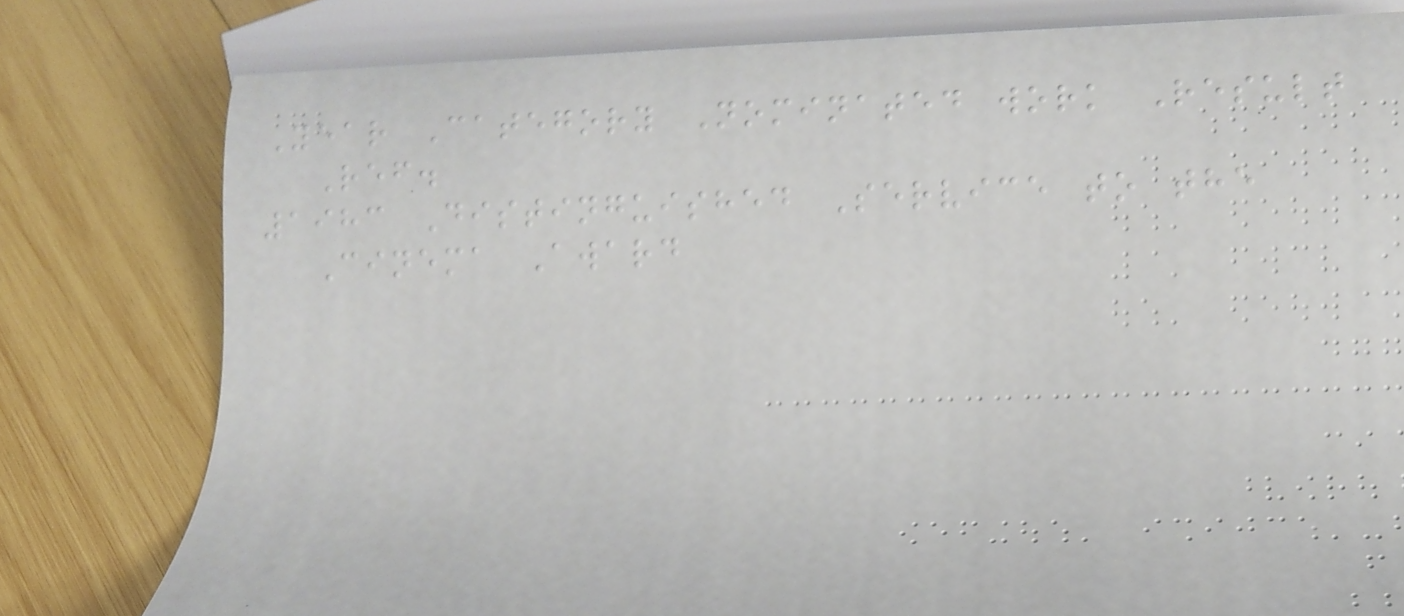Year Category Nominated work Result
Ref.
1983 Distinguished Service to the
Cinema Award
